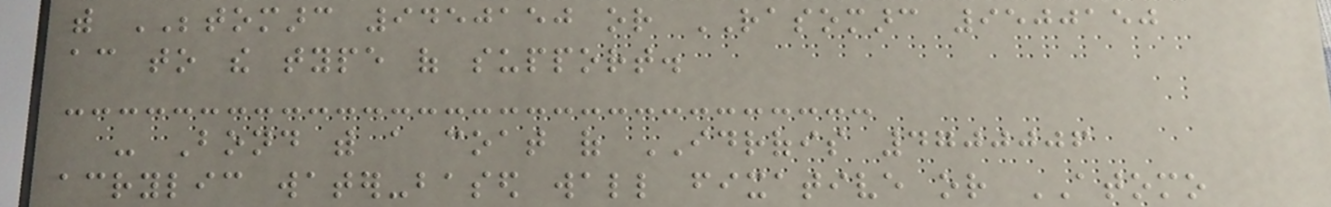with BETOMARC 9450150 or RASOMARC 9500150
according to the type of support.
- Bond with a coat of IDROFIS 4700006
acrylic water-based wall fixative or ATOMO
